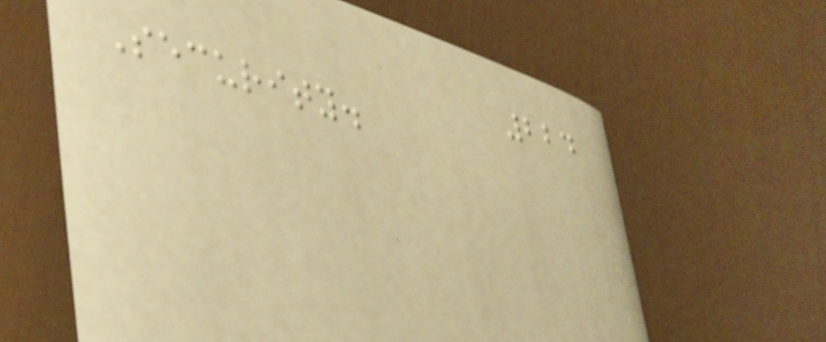224
Security.
